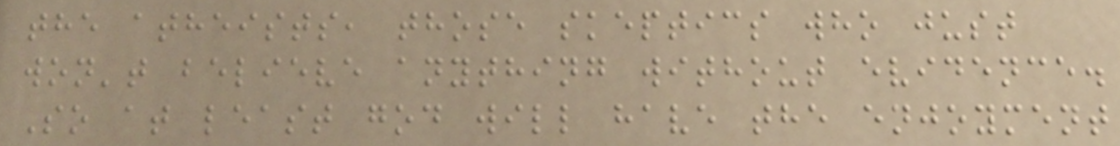the atheists, those skeptics who just
won't believe anything without evidence.
So at least god will have the enjoyment
